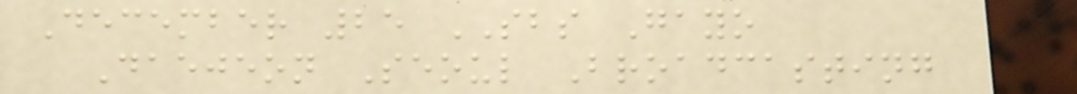December 25 SBS Gayo
Daejeon Seoul Broadcasting
